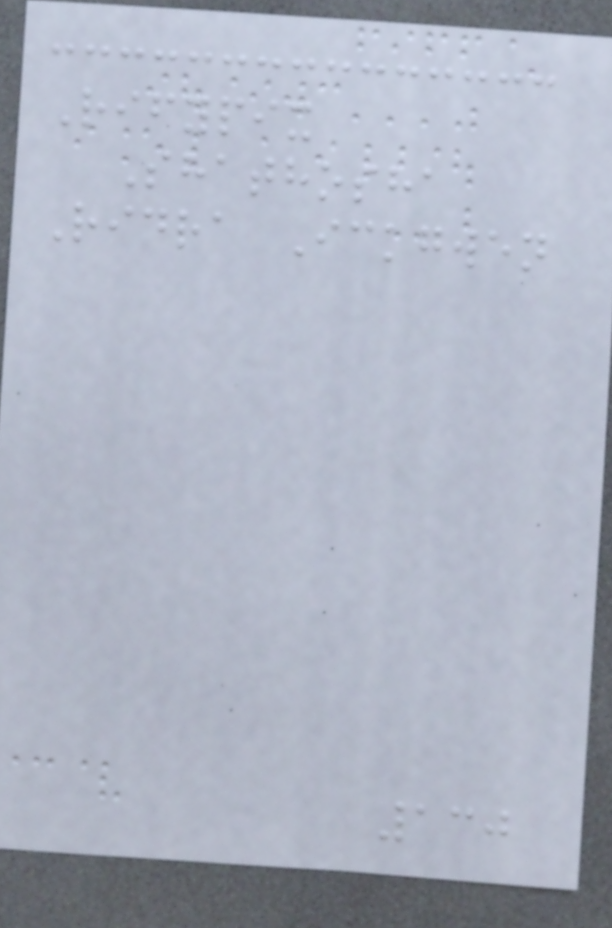Rifypix
Shathosha
Ridra Ickgwen
130
